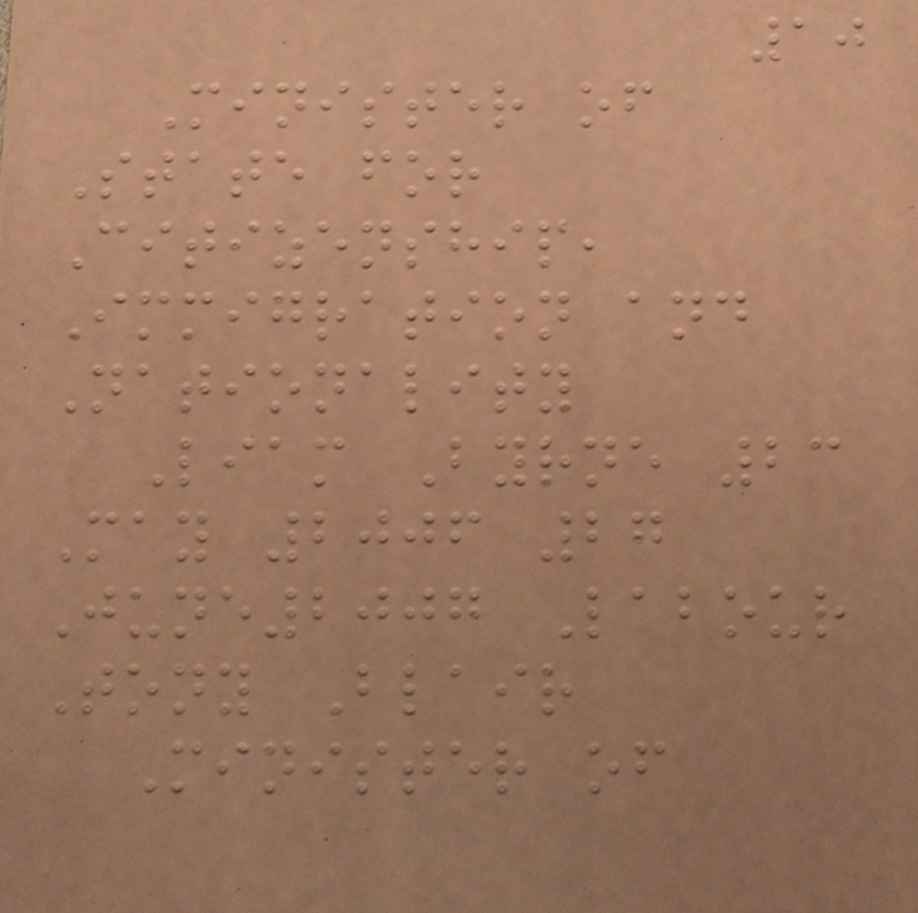10
Minister of
State for
Citizenship,
Immigration and
Nationality
Liam Byrne 23
May 2006 27
June2007 Labour
Tony Blair
Minister of
